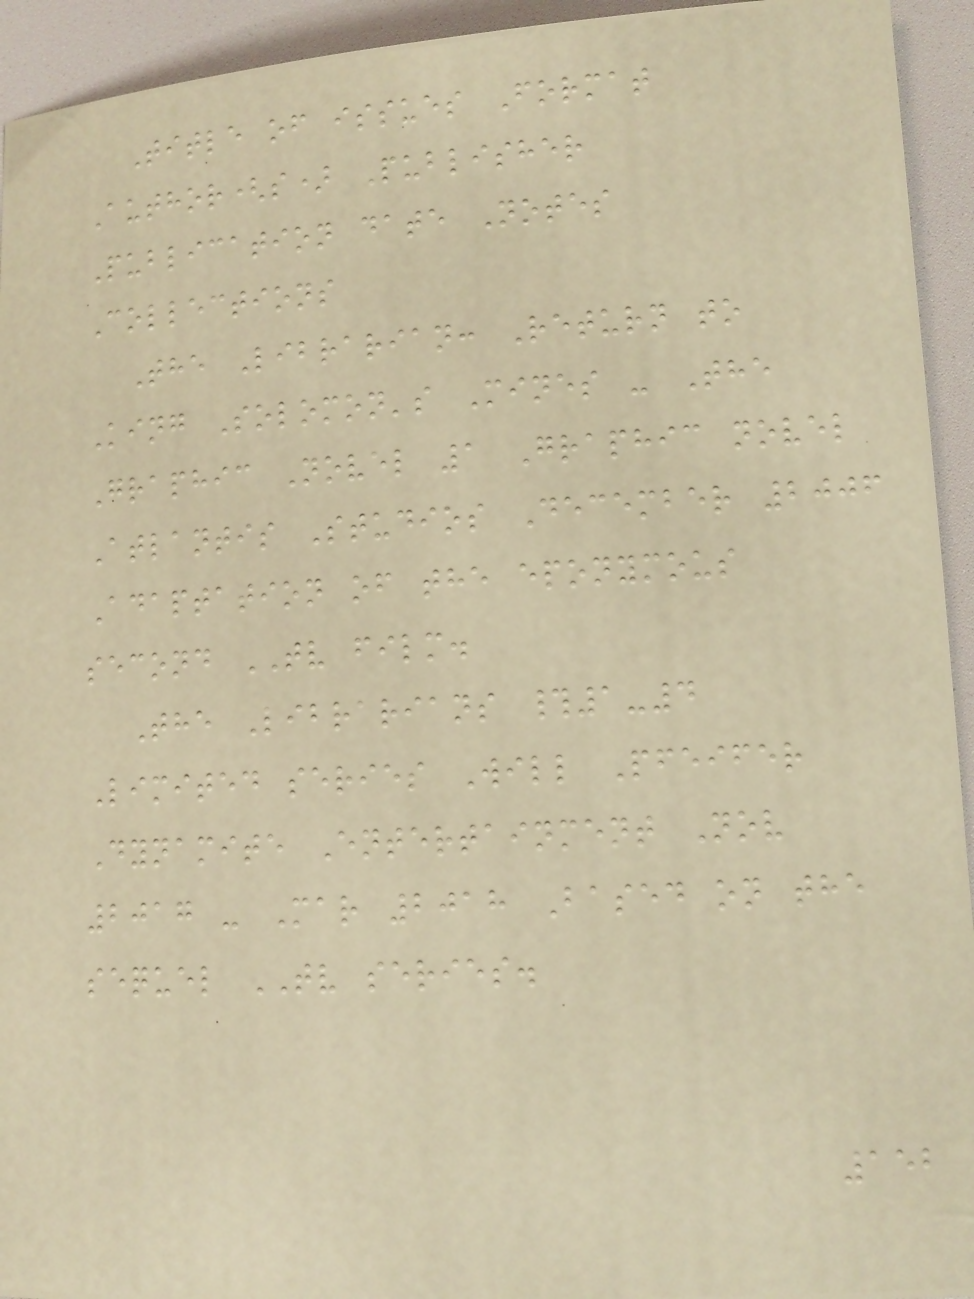Title of issues Format
Author(s) Publisher
Publication date Notes
Collections
The Librarian: Return to
King Solomon's Mines - The
Graphic Novel 1 Graphic novel
Atlantis Studios December 2006
Adaptation of the eponymous
second TV film.
The Librarians #1-4
Limited series Will Pfeifer
Dynamite Entertainment Nov
2017 - Mar 2018 Based on the
sequel TV series.
152
